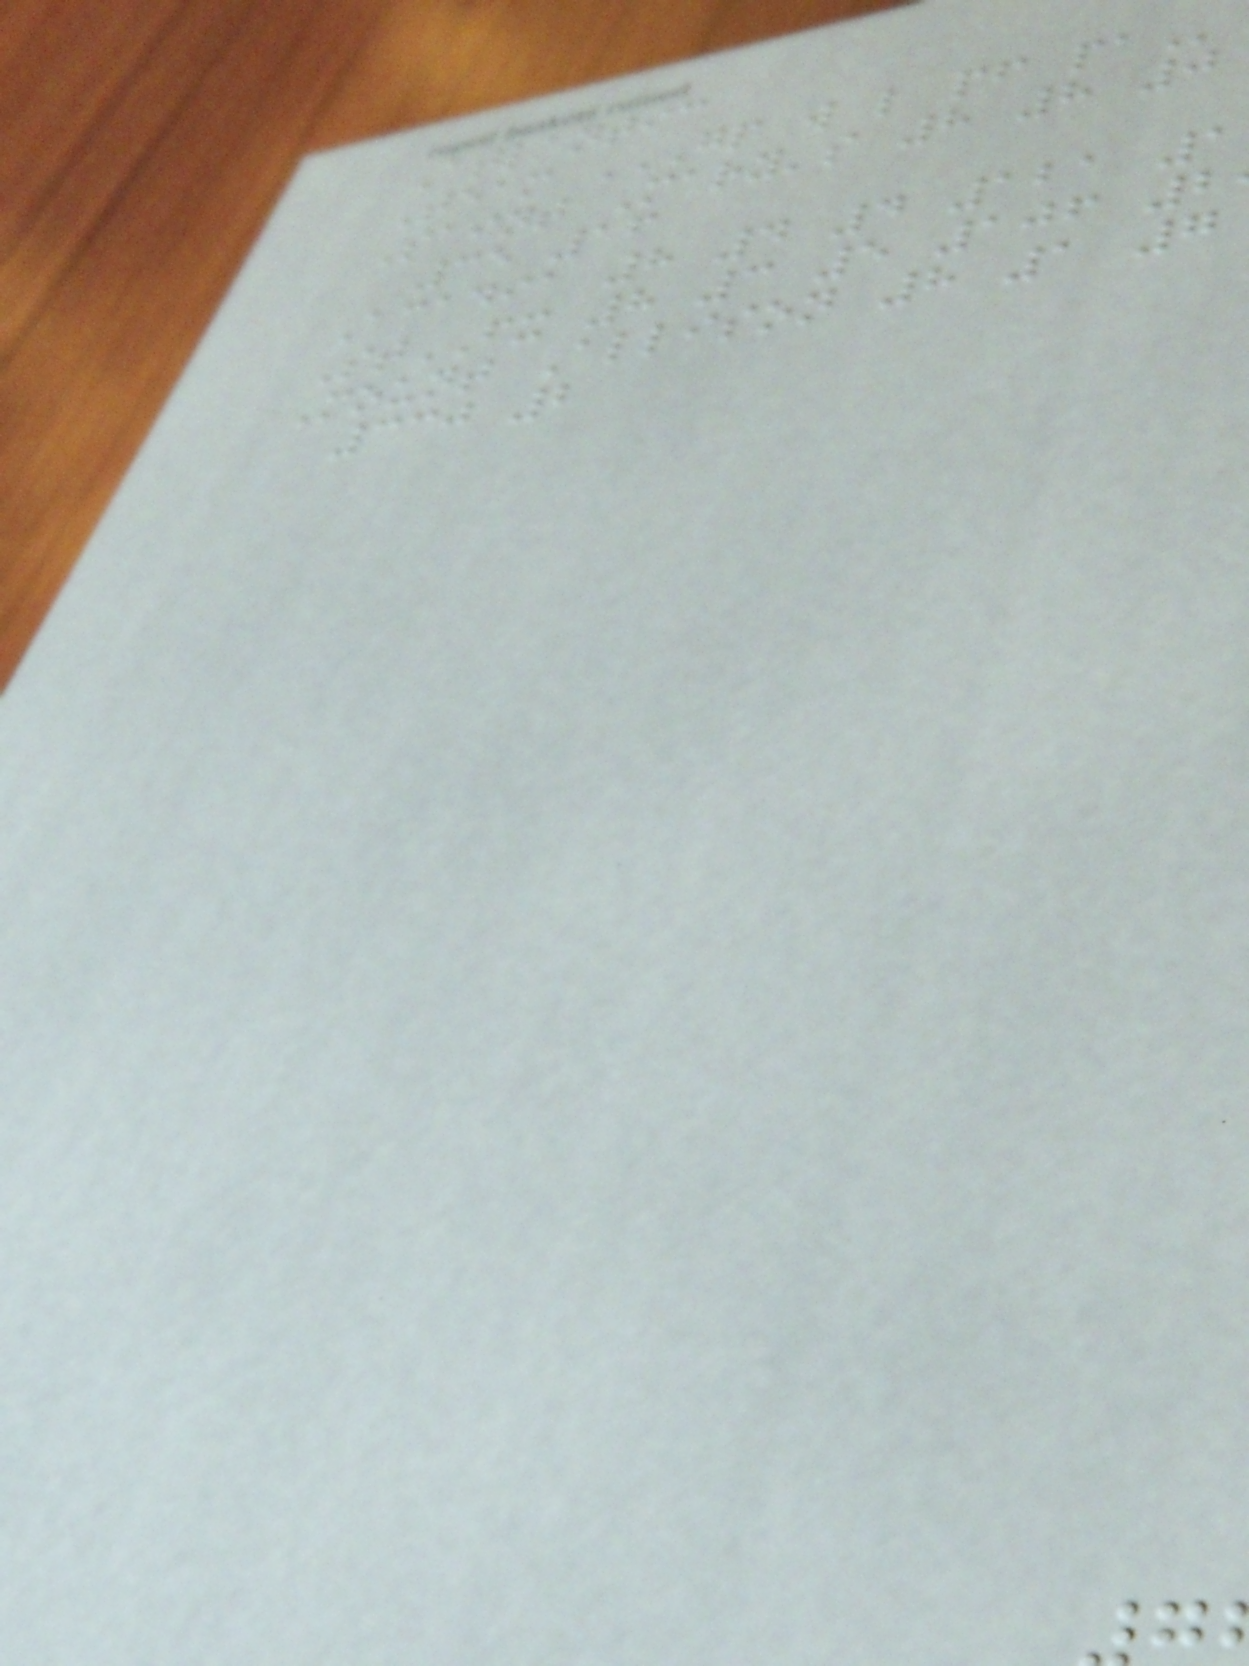Atlantic
Team GP W L PF PA
Saint Mary's 8 8 0
35 16
Acadia 8 4 4 121 1
StFX 8 3 5 106 2
Mount Allison 8 1 7
330 2
